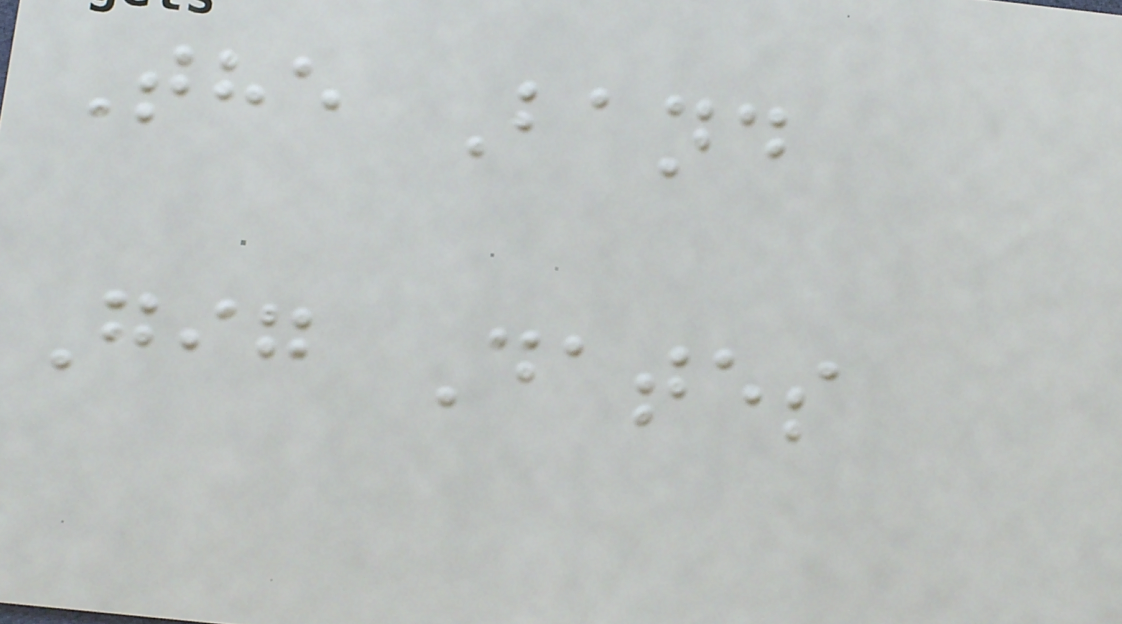The Band
Gig Dates
